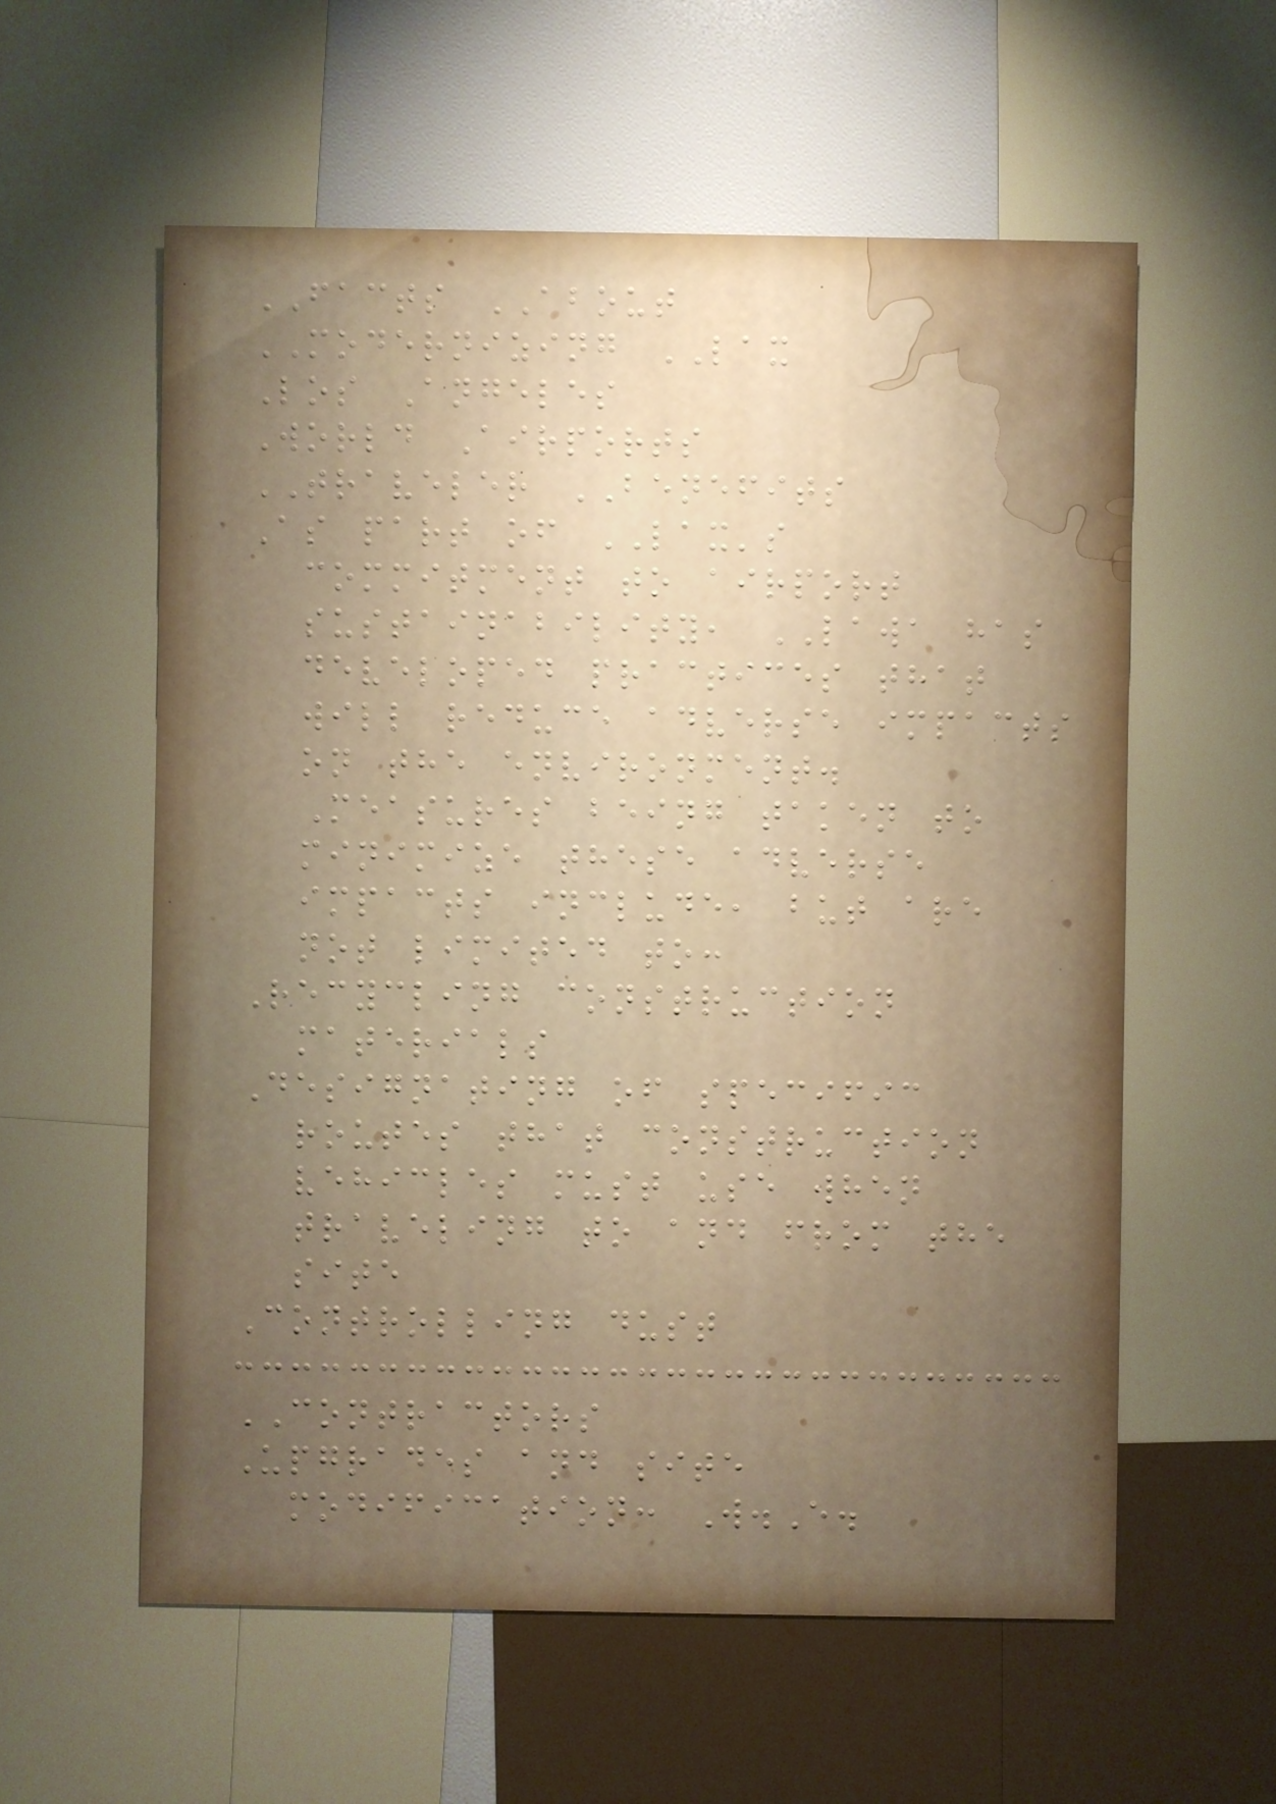FACTS ABOUT
MODERNIZING LAX
Los Angeles
World Airports
TRAVELER BENEFITS
As part of LAX's
commitment to airport
sustainability, LAWA has
developed practices that
will reduce adverse impacts
on the environment.
Measures being taken to
minimize these adverse
impacts include, but are
not limited to:
Recycling construction
materials
Designating of specific
routes that construction
vehicles must use when
traveling to and from the
site
Controlling dust
CONTRACTORS
Upgrades and site
modification: W.E.
